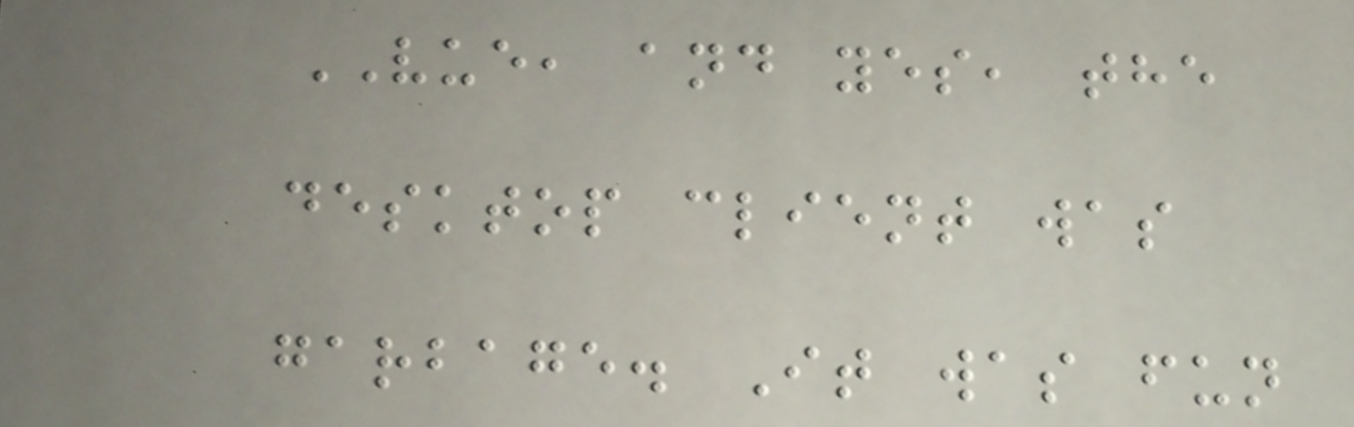VUE, and yes, the
desktop client was
garbage. It was fun
